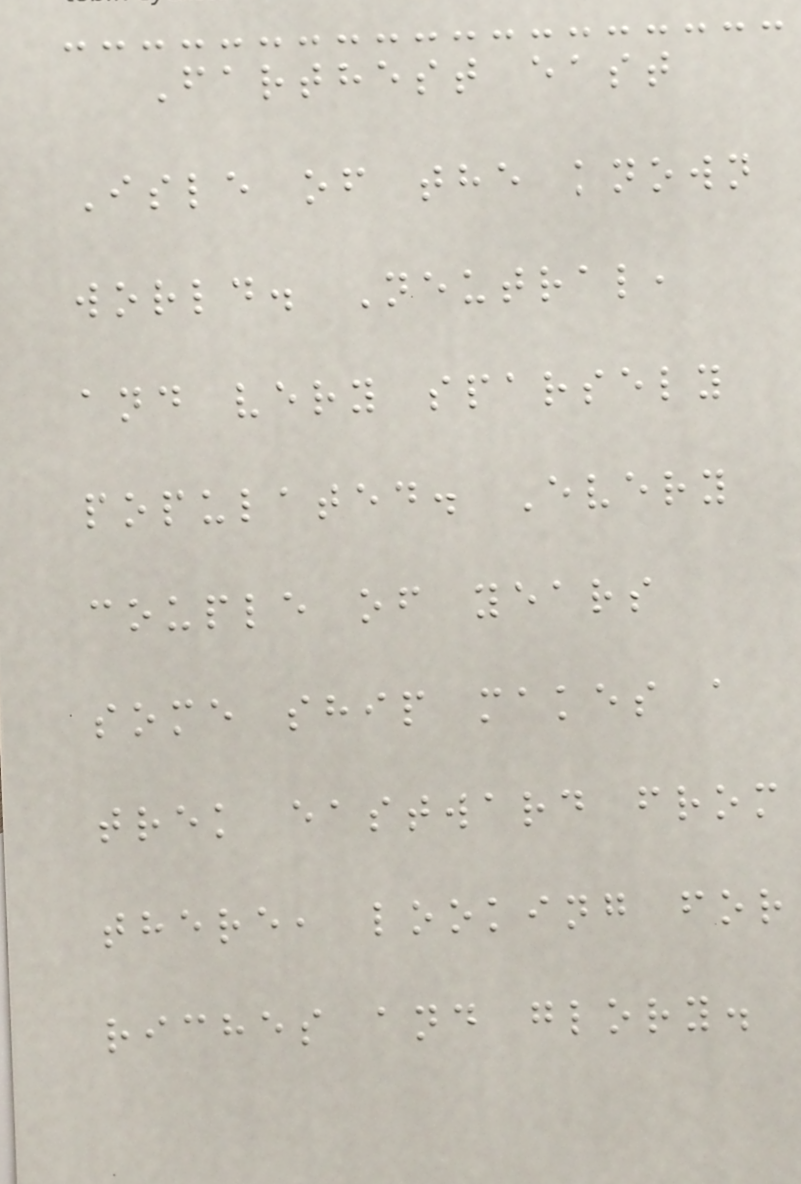Farthest east
Isle of the known
world. Neutral,
and very sparsely
populated. Every
couple of years
some ship makes a
trek eastward from
there, looking for
riches and glory.
